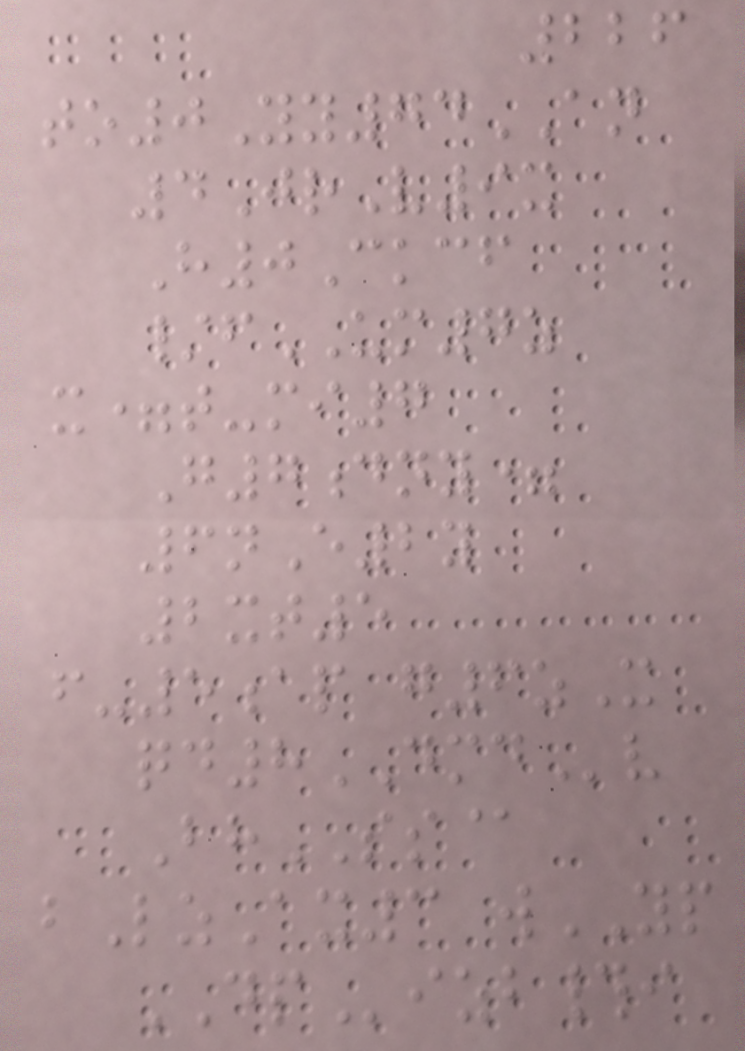226
to0Yy74AN
4JrV9x
H0Ckcf
/fUM7z
x=t-mi7
G7dny=
6nE2y
2xt5
f-5ap g6zX
qd8DMDv
BhSS@
bLzAx3 wYP
DPizb#i
